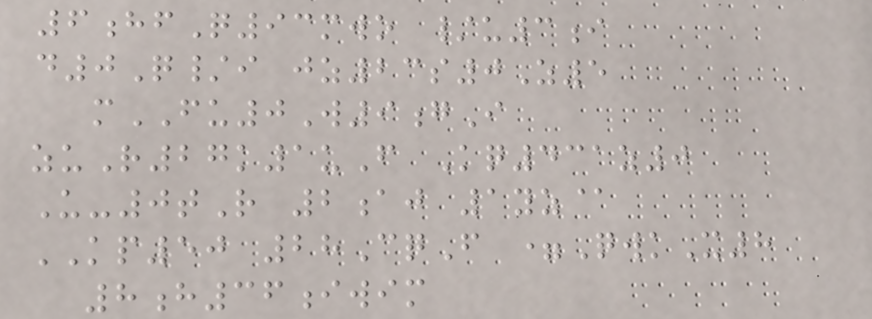6hfQ93mwo /u3i
d0Q/i jz23s0Z5
mFU0W9gI
zuR27k1uF Kq431z0
U-0tR 2aj 1yz@
KP50 28CqF =QwkX8
8h36iwim
